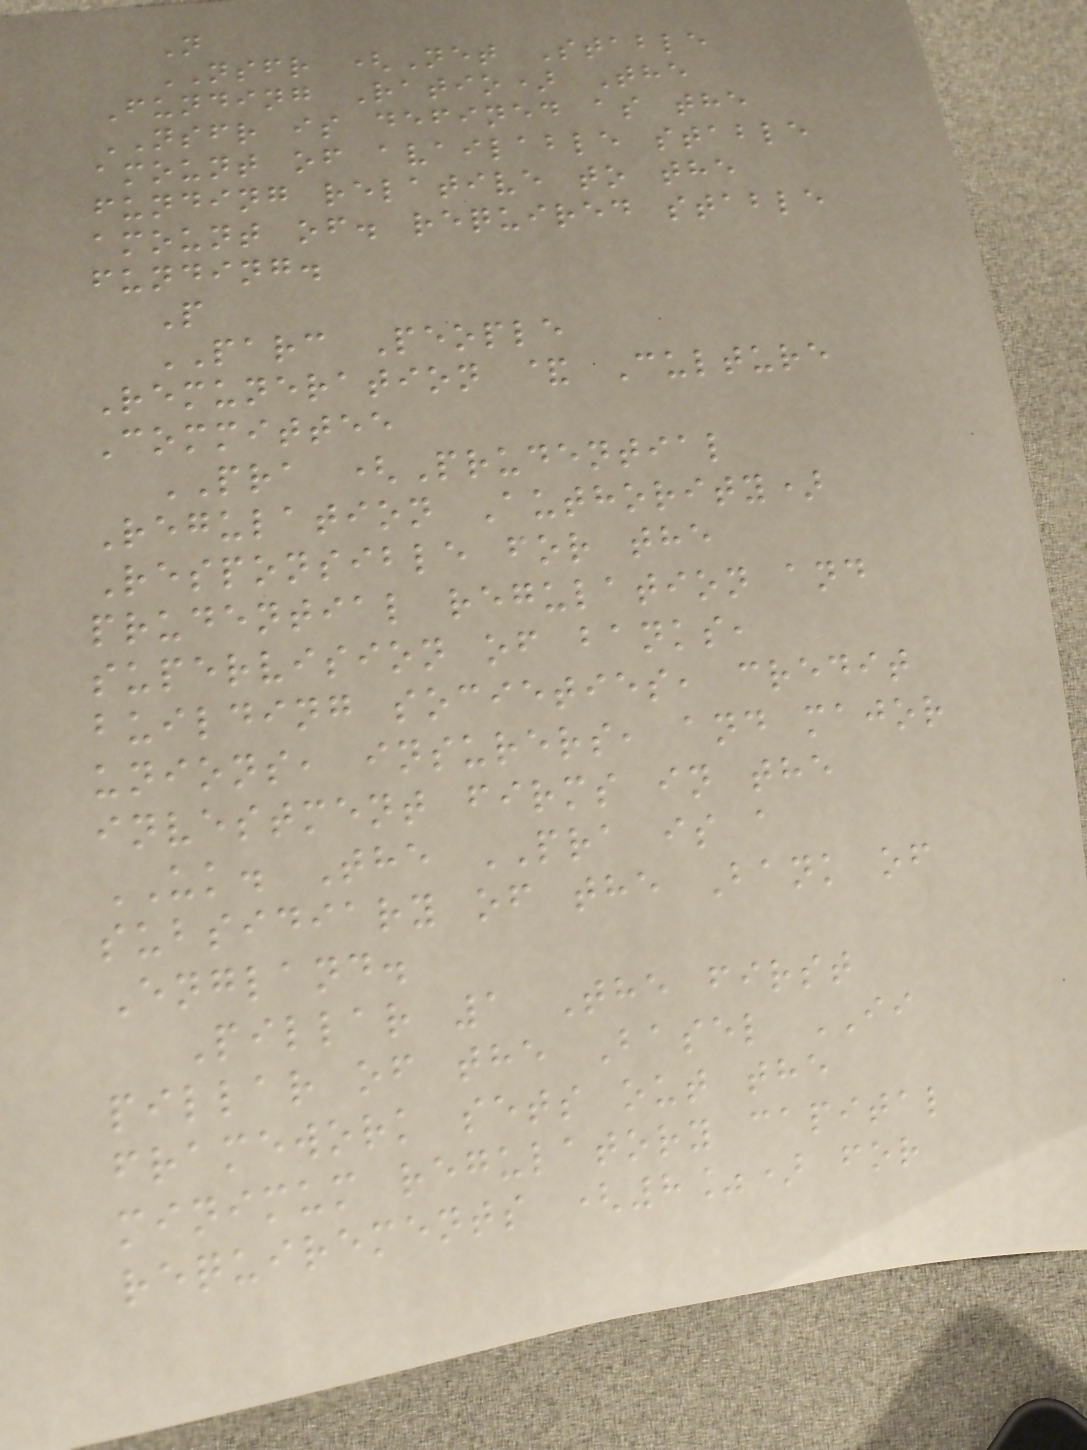N
NSFR (Net Stable
Funding Ratio) The
NSFR is defined as the
amount of available stable
funding relative to the
amount of. required stable
funding.
P
PARC People
Remuneration & Culture
Committee
PRA (Prudential
Regulation Authority)
Responsible for the
prudential regulation and
supervision of banks,
building societies, credit
unions, insurers, and major
investment firms in the
UK. The PRA is a
subsidiary of the Bank of
England.
Pillar 1 The first
pillar of the Basel II
framework sets out the
minimum regulatory capital
requirements (8%) for
